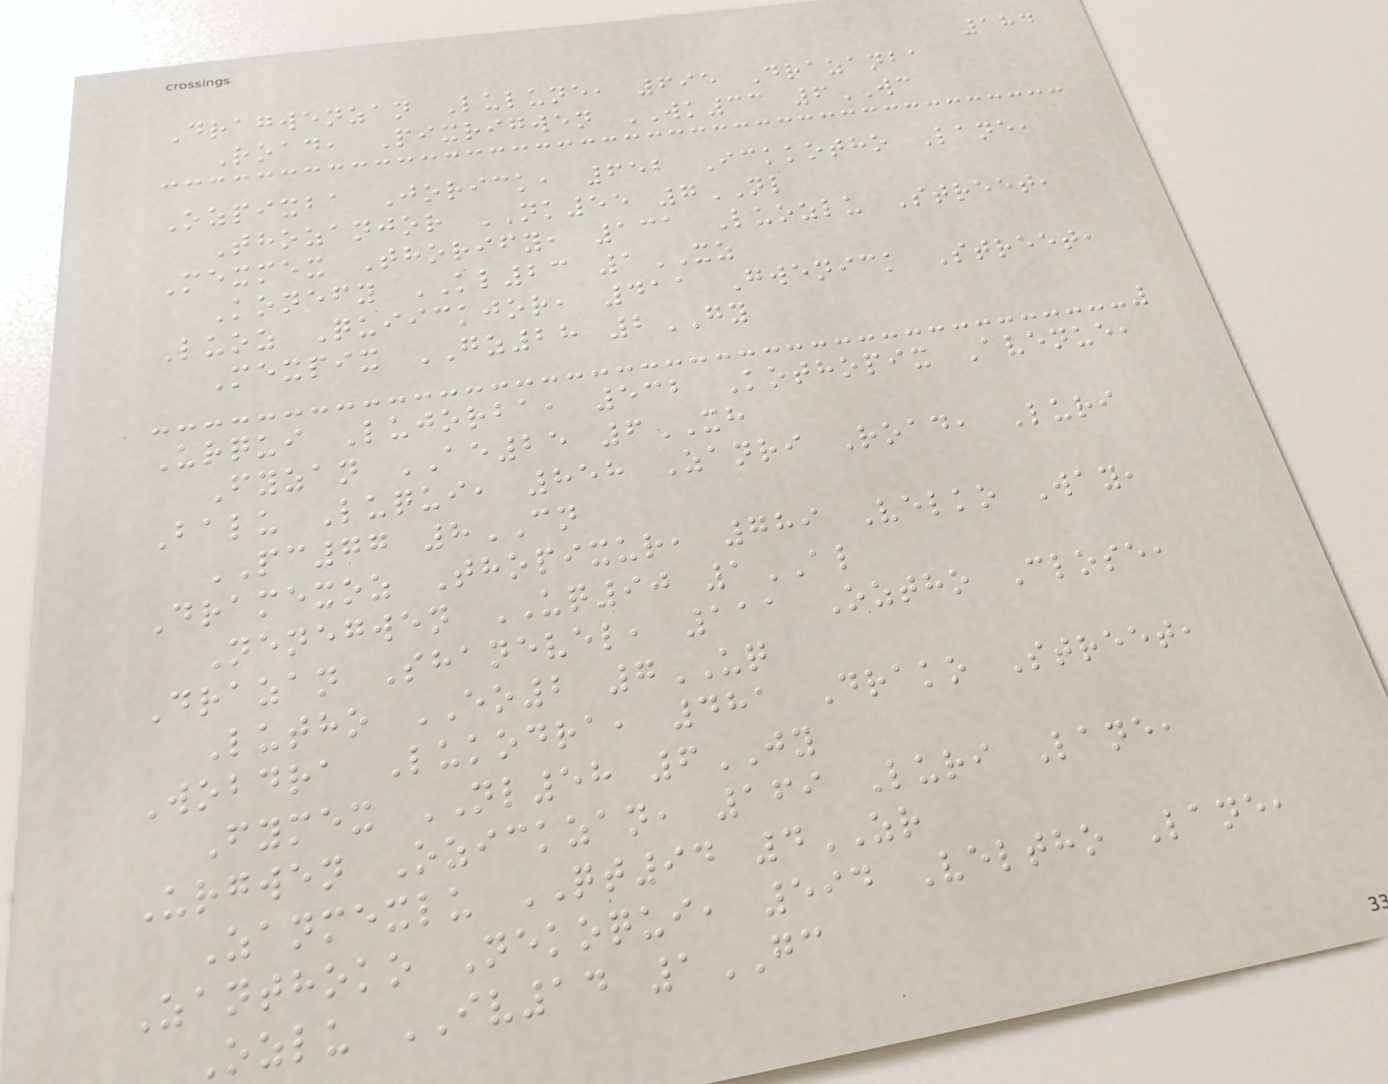184
Dragwenzan Lulune, 695 Drazanba
Road, Pixrigwen WK33 6WC
Ozpixba Jorick, 652 Ickkotho Lane,
Thozanjor NK55 7NL
Mexmex Thorify, 131 Luozlu Street,
Konefy KL23 1XZ
Luoz Quiickjor, 411 Gwenick Street,
Mexpix GZ28 2GY
Urqui Lujorba, 532 Kothopix Avenue,
Fyzan AE25 6XH
Balu Luqui, 858 Zanri Road, Luri
PC77 8CN
Dramexoz Thopixur, 789 Velko Way,
Nenegwen UQ90 1AL
Drazan Shanevel, 111 Oztho Close,
Lutho EO2 7UQ
Wobdra Lukodra, 481 Drako Street,
Fymex NL58 6JY
Urgwen Ozickzan, 169 Luri Lane,
Zanmexlu QT94 4ZR
Zanthoko Nekoqui, 594 Veltho Lane,
Ozlu IV14 1GC
